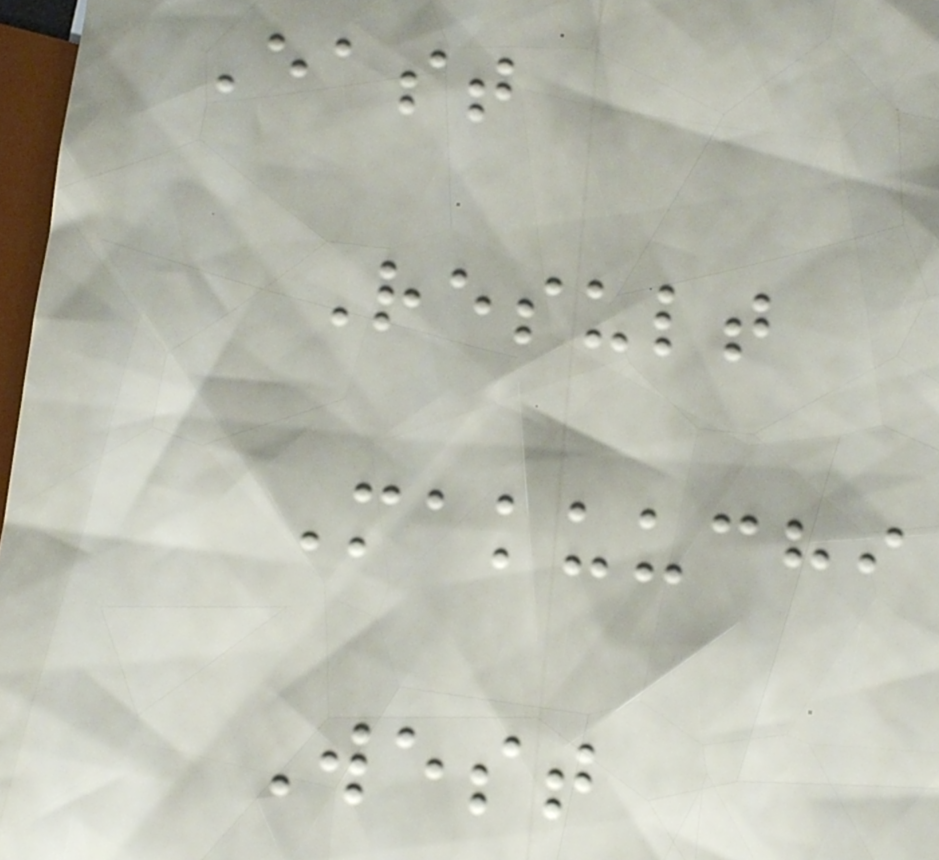East
Result
Makuuchi
West
